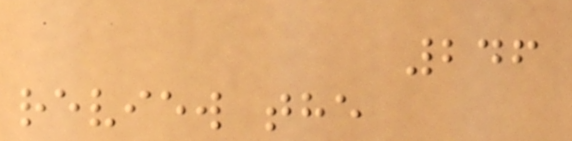246
review the
